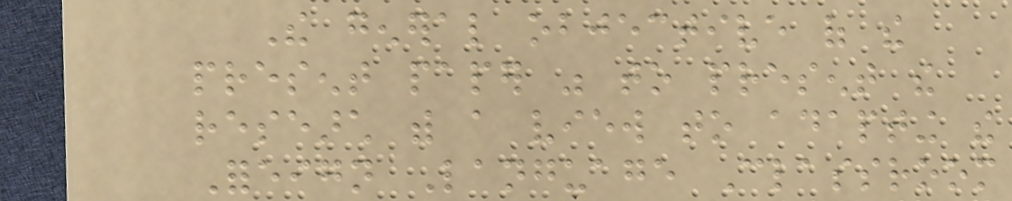The general objective of the
present paper was to present the
research with a view to adapting the
Foreign Language Classroom
